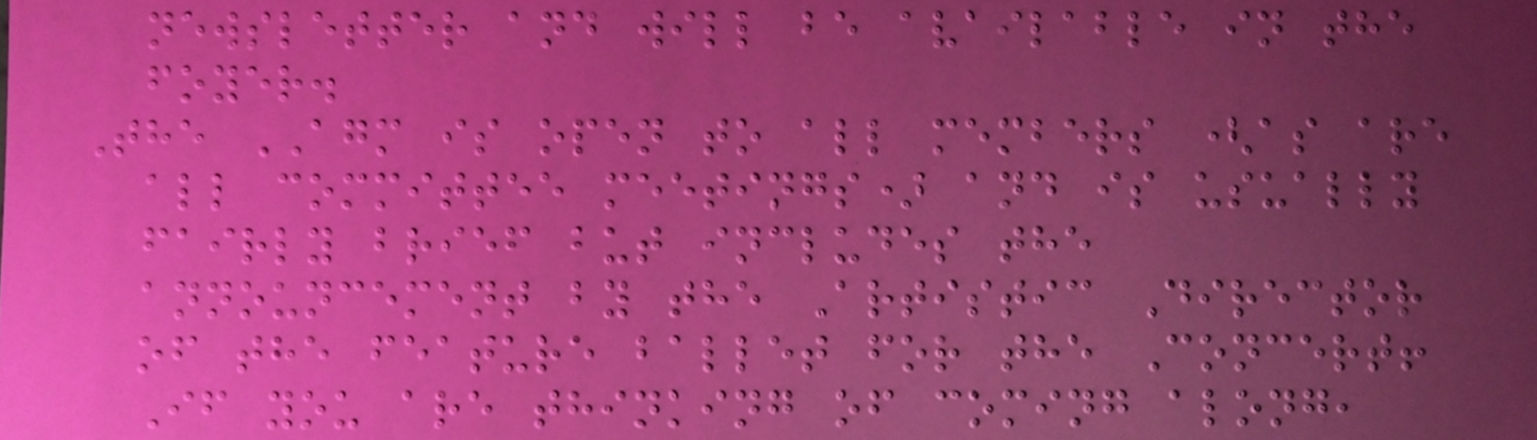newsletter and will be available in the
foyer.
The AGM is open to all members (as are
all committee meetings) and is usually
fairly brief but includes the
announcement by the Artistic Director
of the feature ballet for the Concert!
If you are thinking of coming along,
